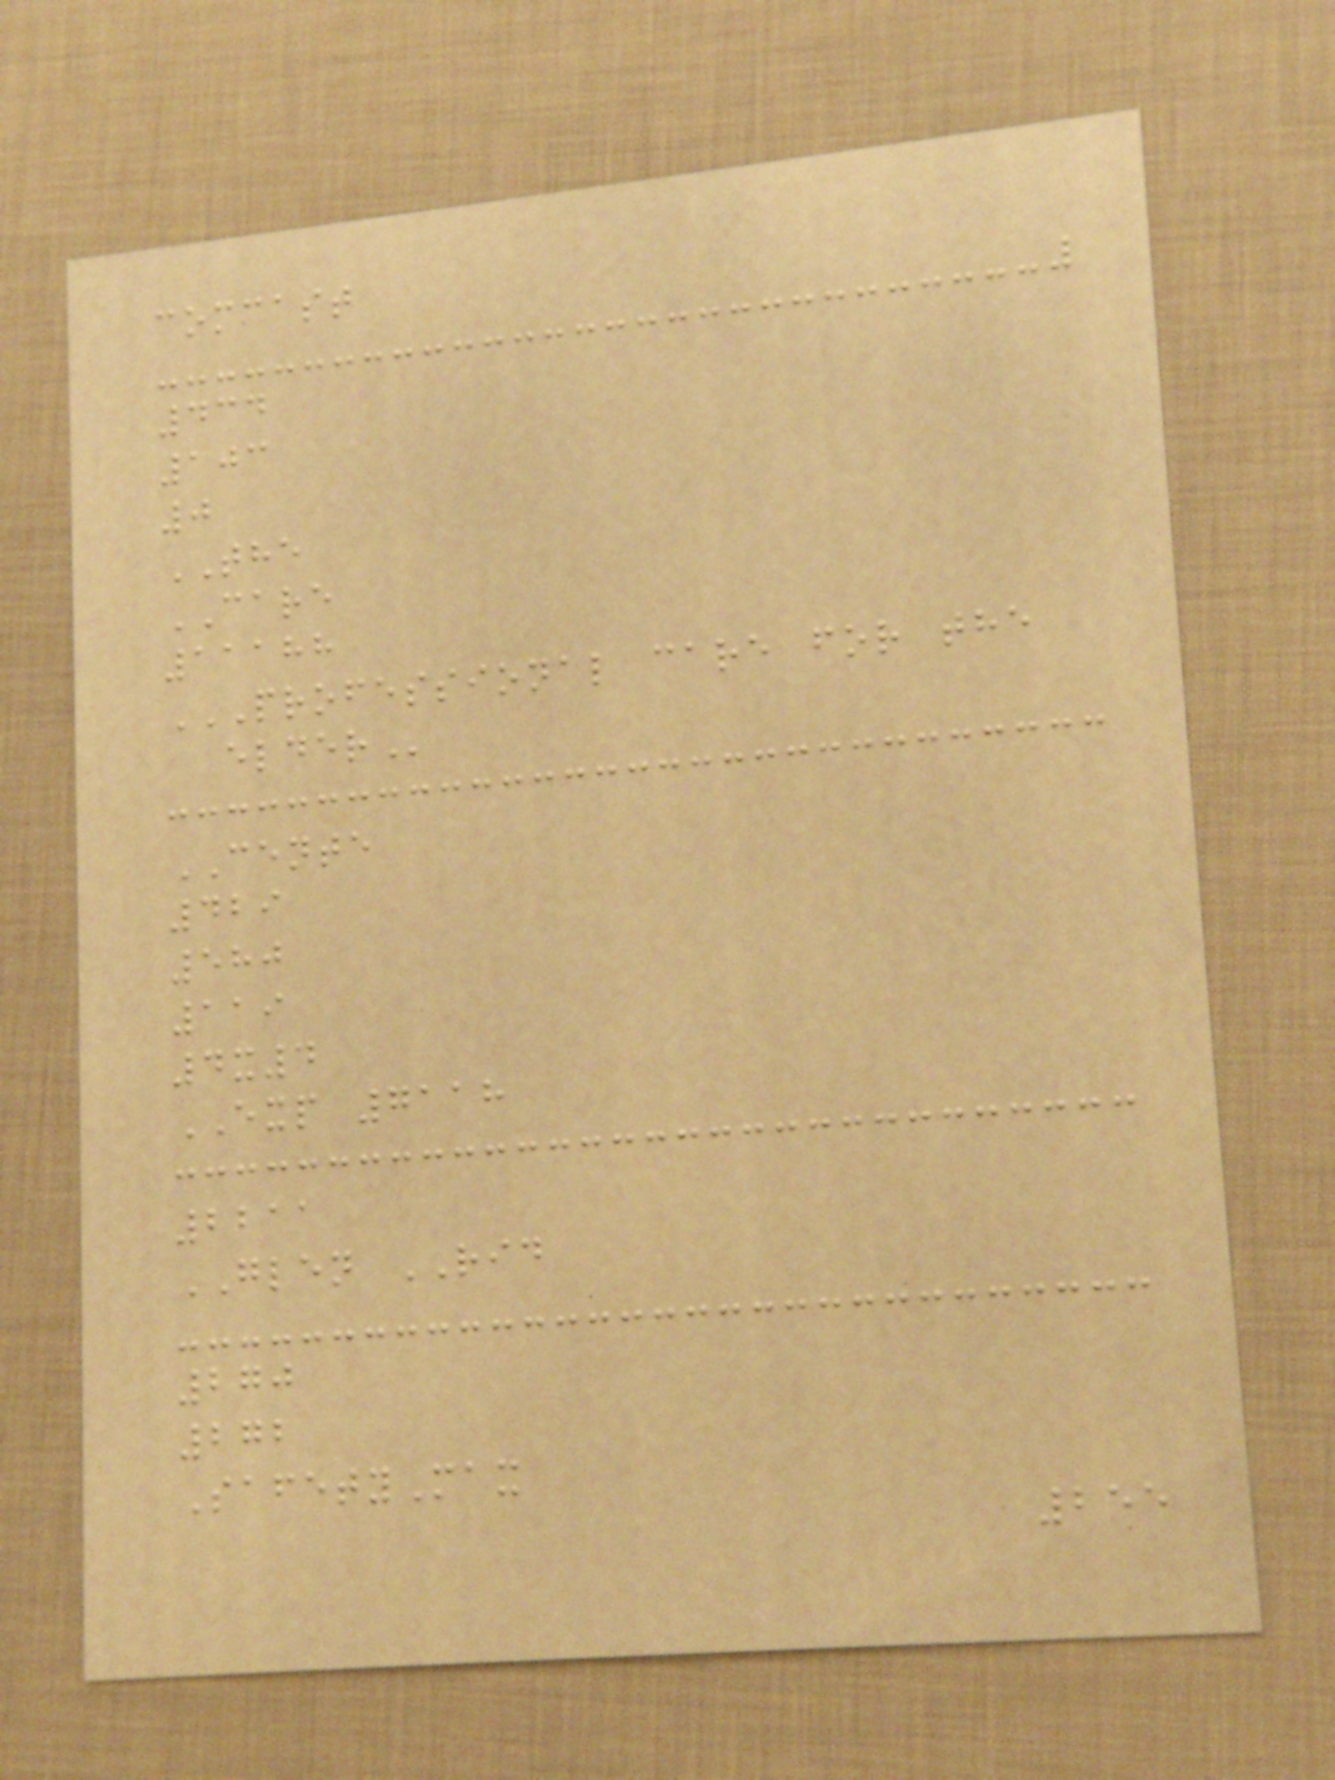comcast
434
103
0
THE
CARE
11188
PROFESSIONAL CARE FOR THE
ELDER
CENTE
429
580
119
4x4
EXP 7118
2211
GLEN RID
270
272
SafetyMax
255
